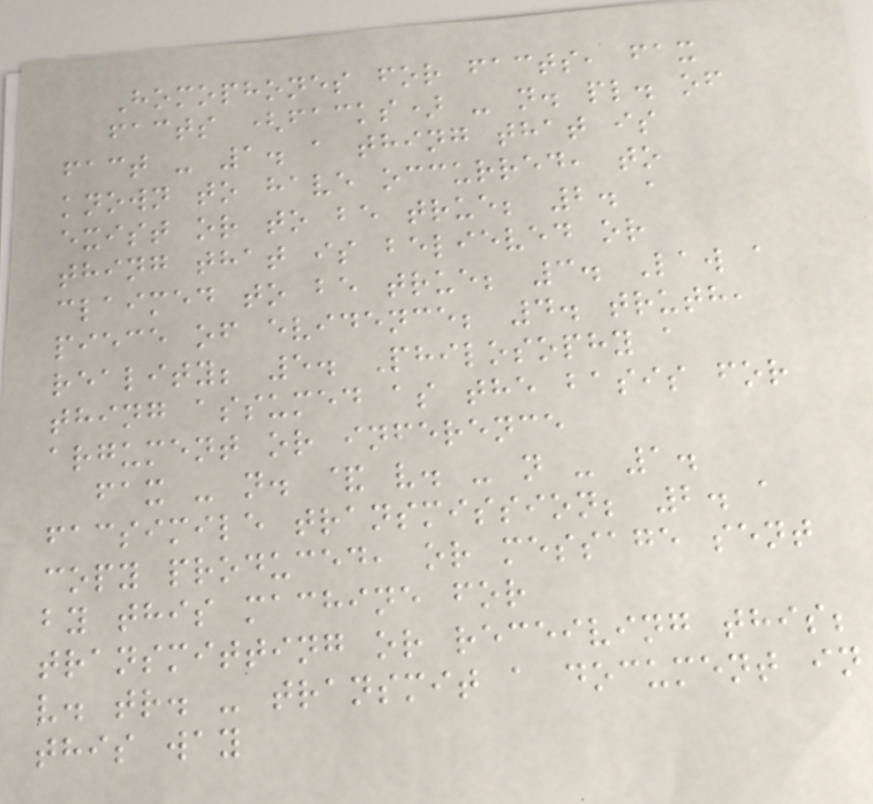Homophones for facts, fax
facts (facks) - n. pl. of
fact - 1. a thing that is
known to have occurred, to
exist or to be true; 2. a
thing that is believed or
claimed to be true; 3. Law a
piece of evidence; 4. truth,
reality; 5. Philosophy a
thing assumed as the basis for
argument or inference
fax - n. & v. - n - 1.
facsimile transmission; 2. a
copy produced, or message sent
by this machine for
transmitting or receiving this;
v. tr. - transmit a document in
this way
